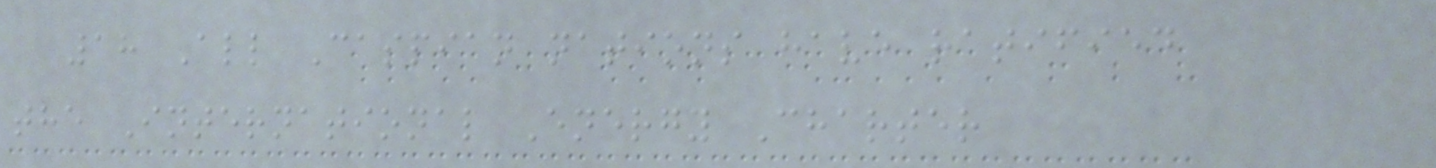18 All Caspian nations have ratified
the International Energy Charter
